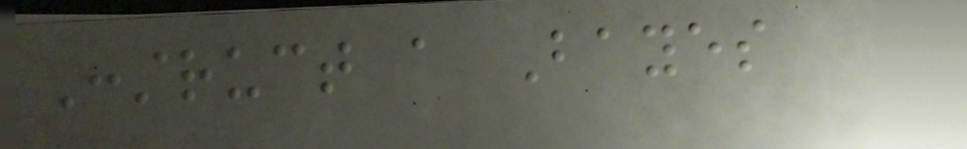Construct a Bayes
